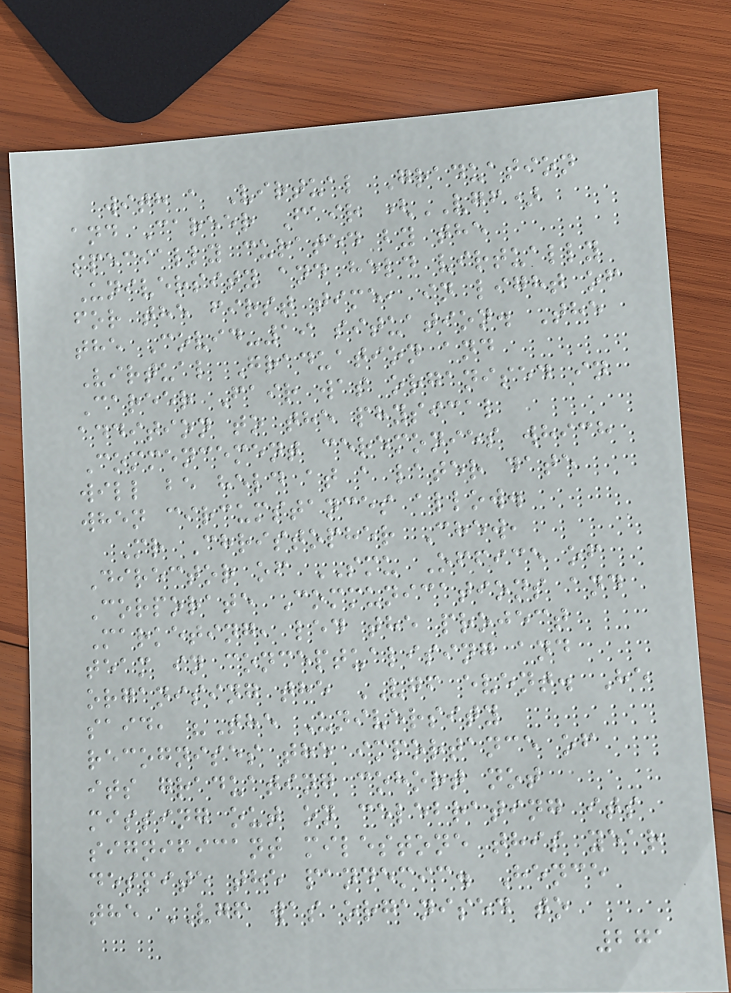with a Virtual Graduation
and Career Fair (VGF)
specially curated by the
University and held virtually
for the first time, in light of
the Covid-19 situation. The
Virtual Graduation and
Career Fair was organised in
addition to the physical
Commencement ceremonies which
will be held at a later date
when circumstances allow.
Mr Christopher Chew,
Director of SMU Office of
Corporate Communications and
Marketing, led the project
team in conceptualising and
organising the VGF event. He
said, "The University
recognises the importance of
its graduating cohort not
missing out on celebrating its
significant milestone this year
despite the pandemic. Hence
the VGF was organised to
271
